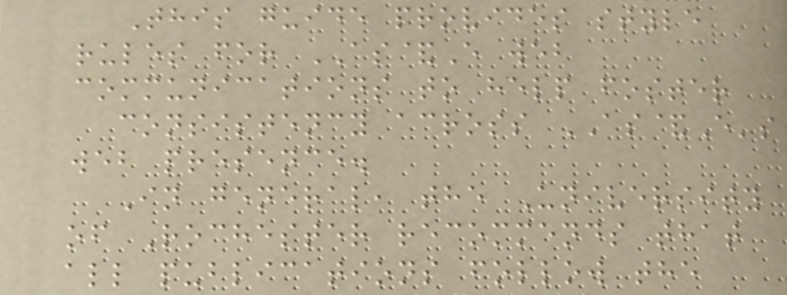This guide provides style
rules for AS&E web
communications to help foster
consistency across AS&E's
web presence.
In general, the University
of Rochester recommends that
all publications follow the
